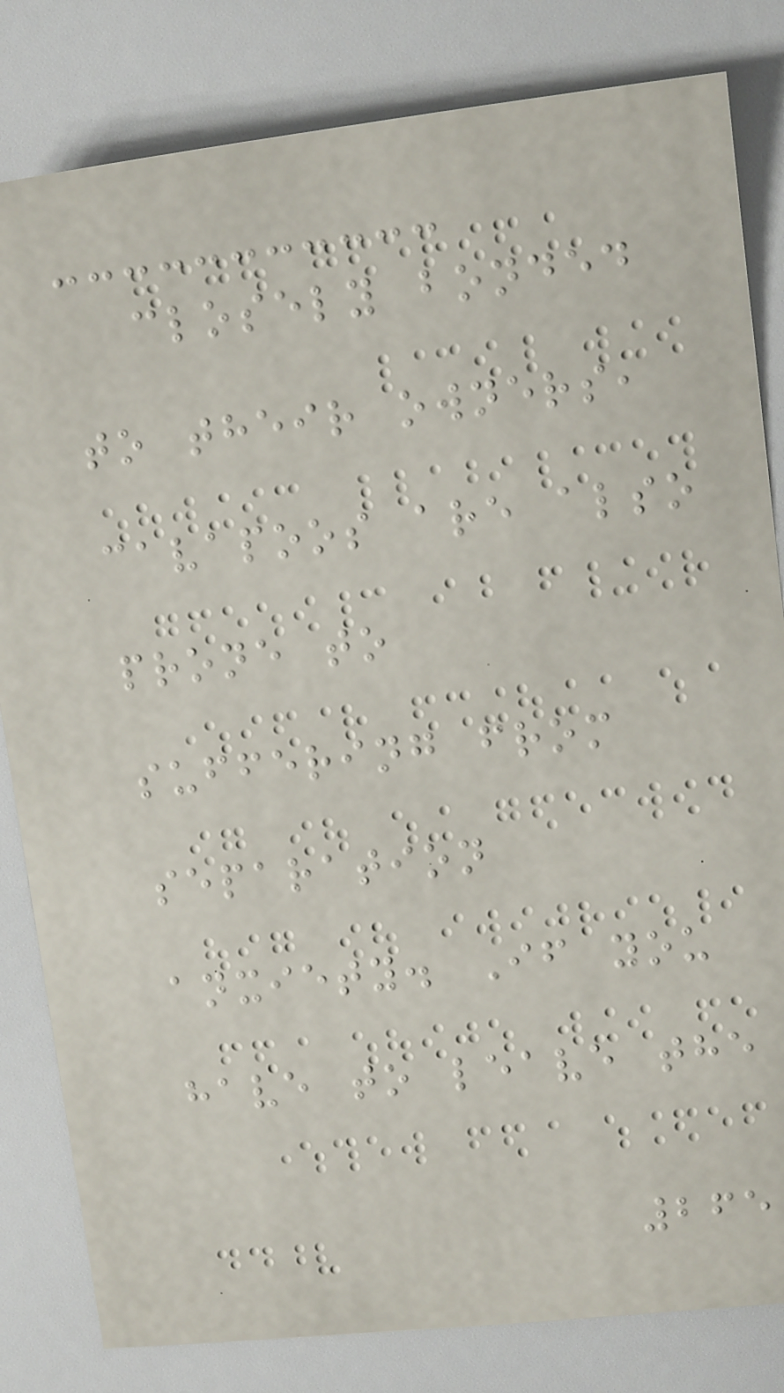closely bonded
to their owners,
cavapoos are also
prone to
suffering from
separation
anxiety. If you
have to leave the
265
